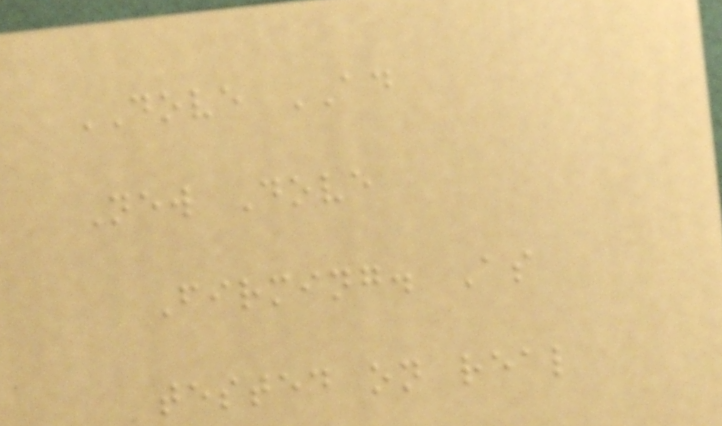DOVE AD
New Dove
Firming. As
tested on real
